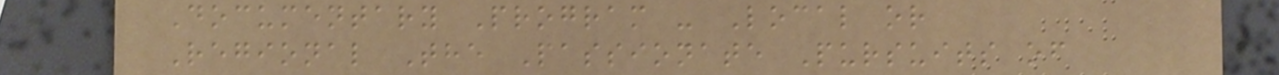Documentary Program - Local or
Regional The Passionate Pursuits of
